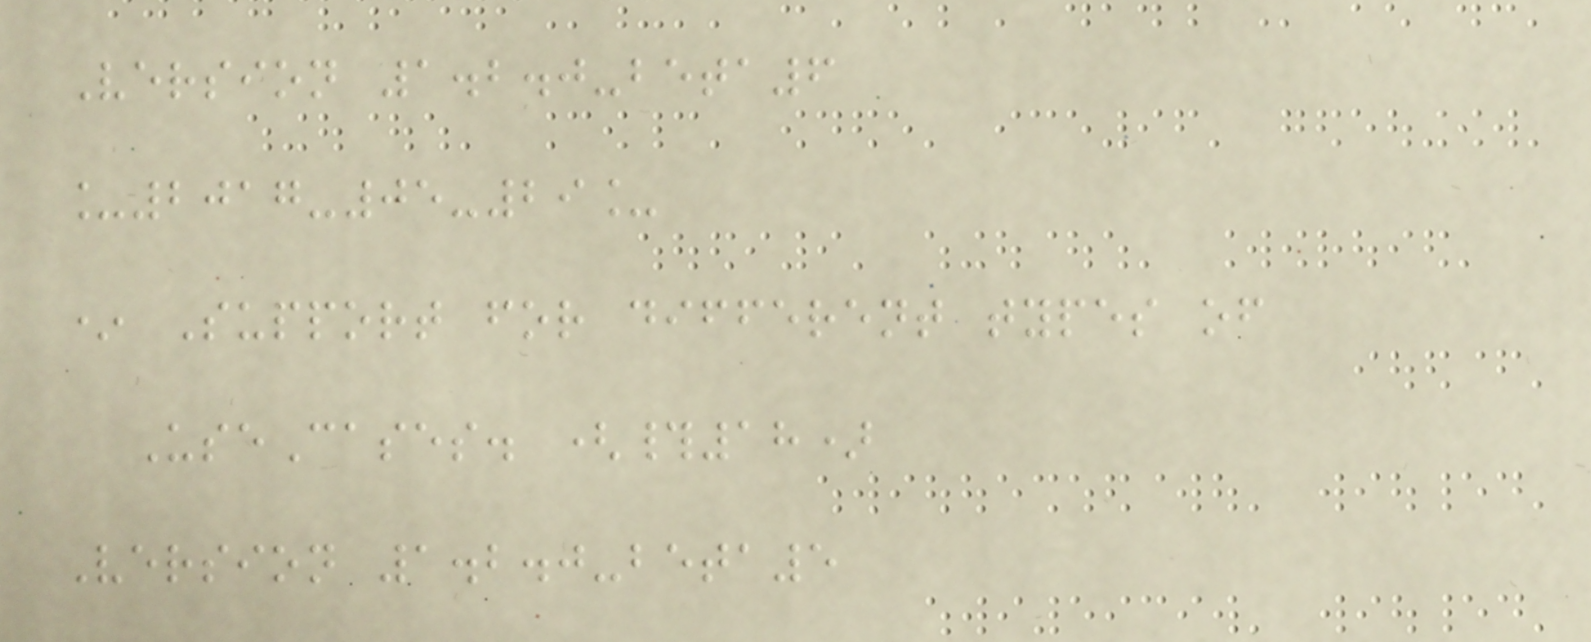Version 1.2.0-beta6
_2017-05-29_
* Support for different types of
UseCases. (#18)
Version 1.2.0-beta5
